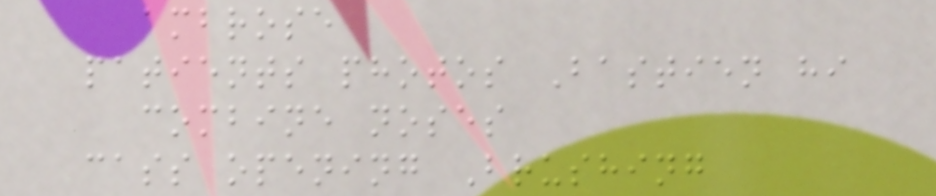ambrose
patients photos Bastien hi
combine noses
cass opening Brushing
